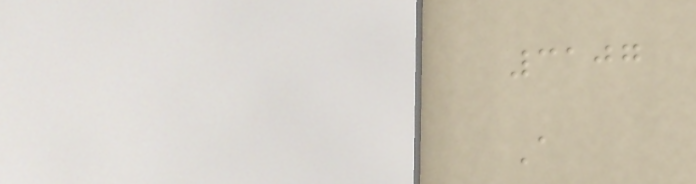3107
A
